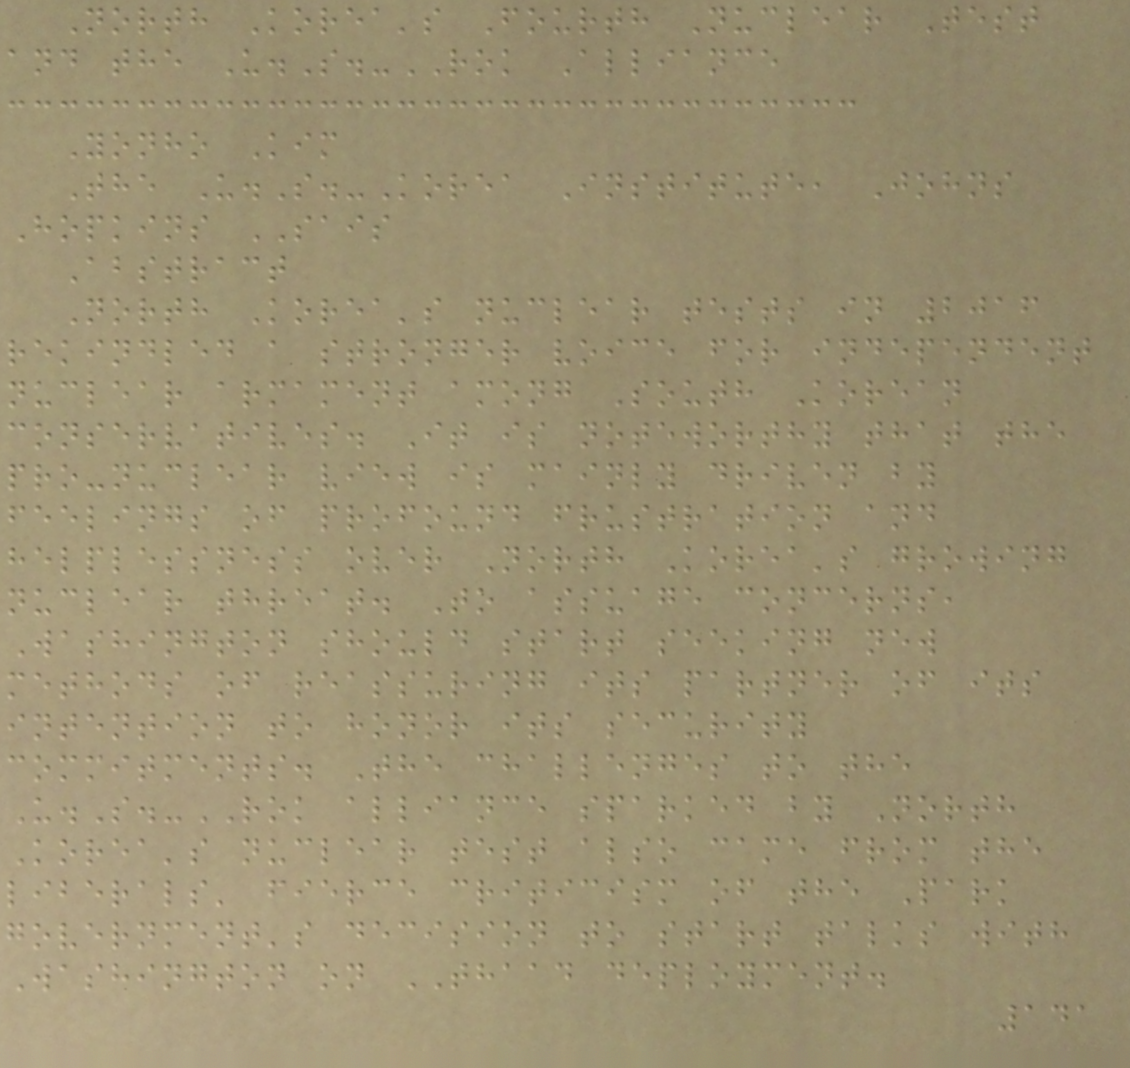North Korea's Fourth Nuclear Test
and the U.S.-ROK Alliance
Yonho Kim
The U.S.-Korea Institute, Johns
Hopkins SAIS
Abstract
North Korea's nuclear tests in 2016
rekindled a stronger voice for independent
nuclear armament among South Korean
conservatives. It is noteworthy that the
pro-nuclear view is mainly driven by
feelings of profound frustration and
helplessness over North Korea's growing
nuclear threat. To assuage concerns,
Washington should start seeking new
methods of reassuring its partner of its
intention to honor its security
commitments. The challenges to the
U.S.-ROK alliance sparked by North
Korea's nuclear test also came from the
liberals' fierce criticism of the Park
government's decision to start talks with
Washington on THAAD deployment.
141
